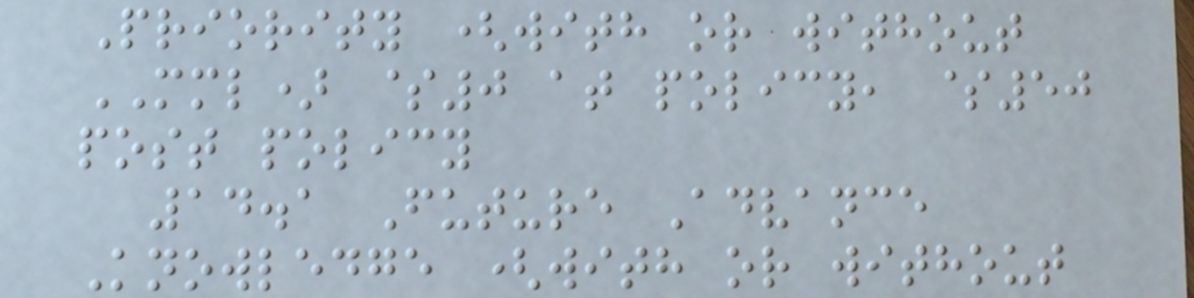Priority (with or without
MML) $0 at policy, $50
post policy
14.1 Future Advance
Knowledge (with or without
